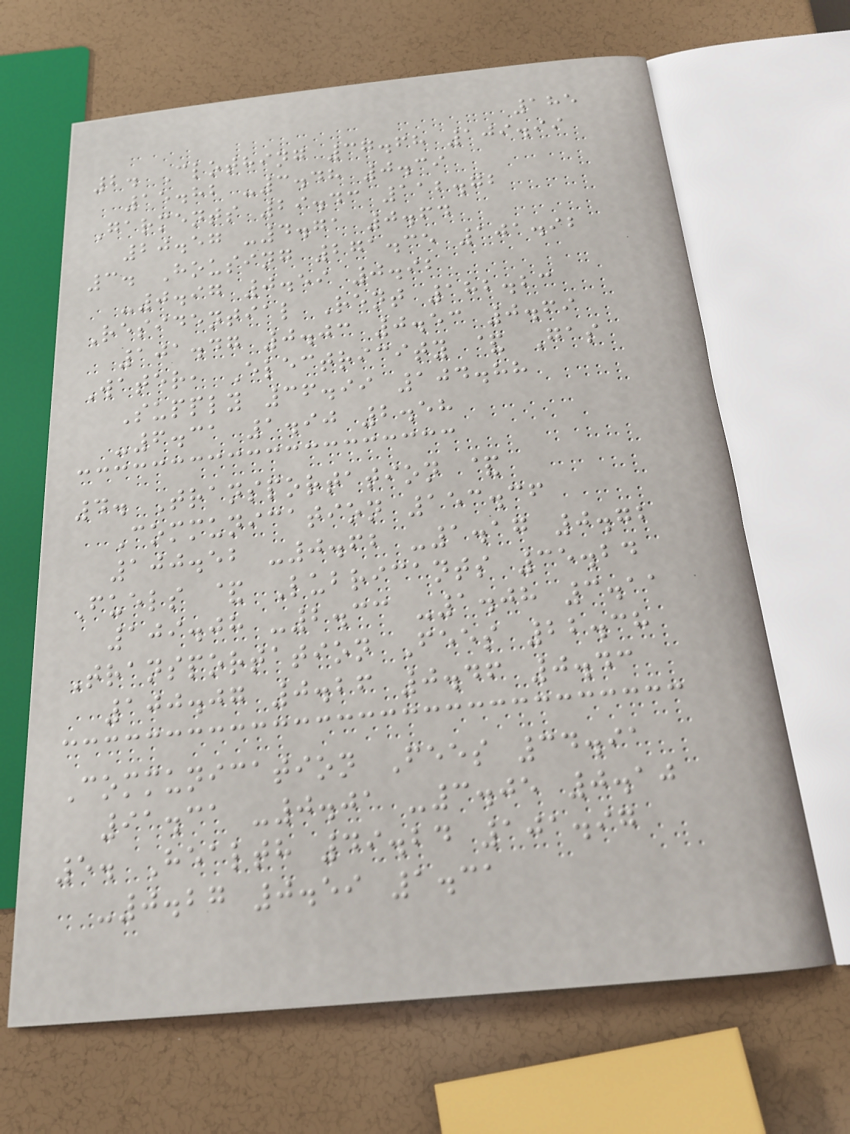185
2. Clothing 37.68 109.99
15.82 -3.48 0.39
Garments 29.43 112.72
20.57 -4.71 0.64
3. Housing 271.35 101.92
-0.97 0.59 0.92
Residential Rent 182.23
101.47 0.03 0.53 0.69
Water, Electricity & Gas
Supply 36.99 104.88
-6.31 1.90 2.58
4. Transportation &
Communication 153.36
100.52 -0.62 -1.17 0.72
Fuels & Lubricants 35.24
109.08 -2.33 -1.08 3.11
Transportation Fees 22.38
100.07 0.26 0.46 0.43
Communication Fees 34.91
91.31 -0.01 -3.05 0.10
5. Health 49.24 101.97
-0.27 0.59 1.31
